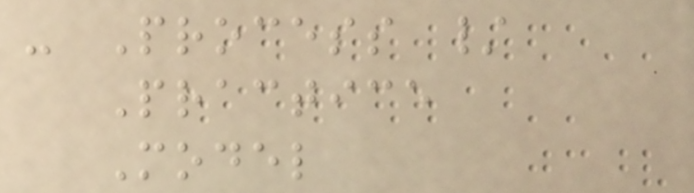- Process /
Practice
Model
